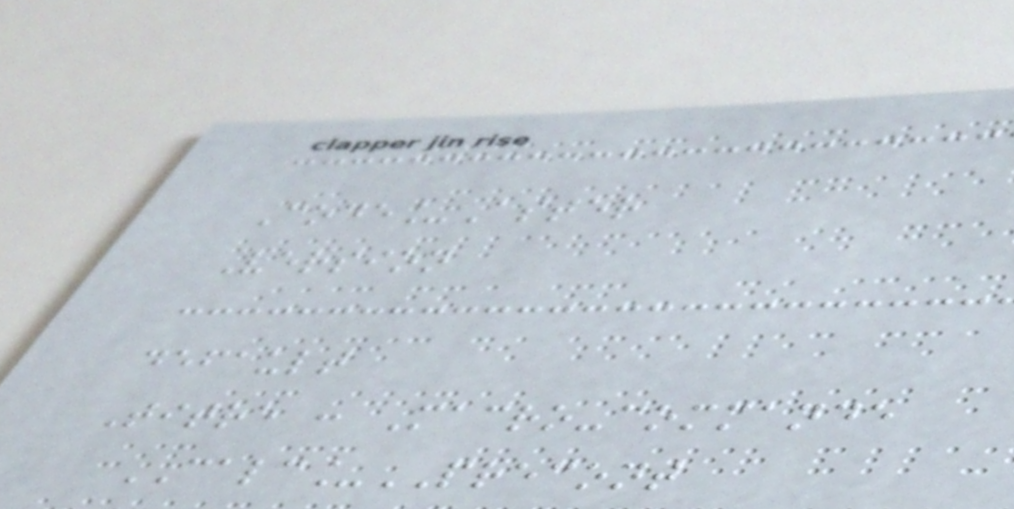Code_Aster
Version
default
Titre : Macro-commande
CALC_PRECONT
